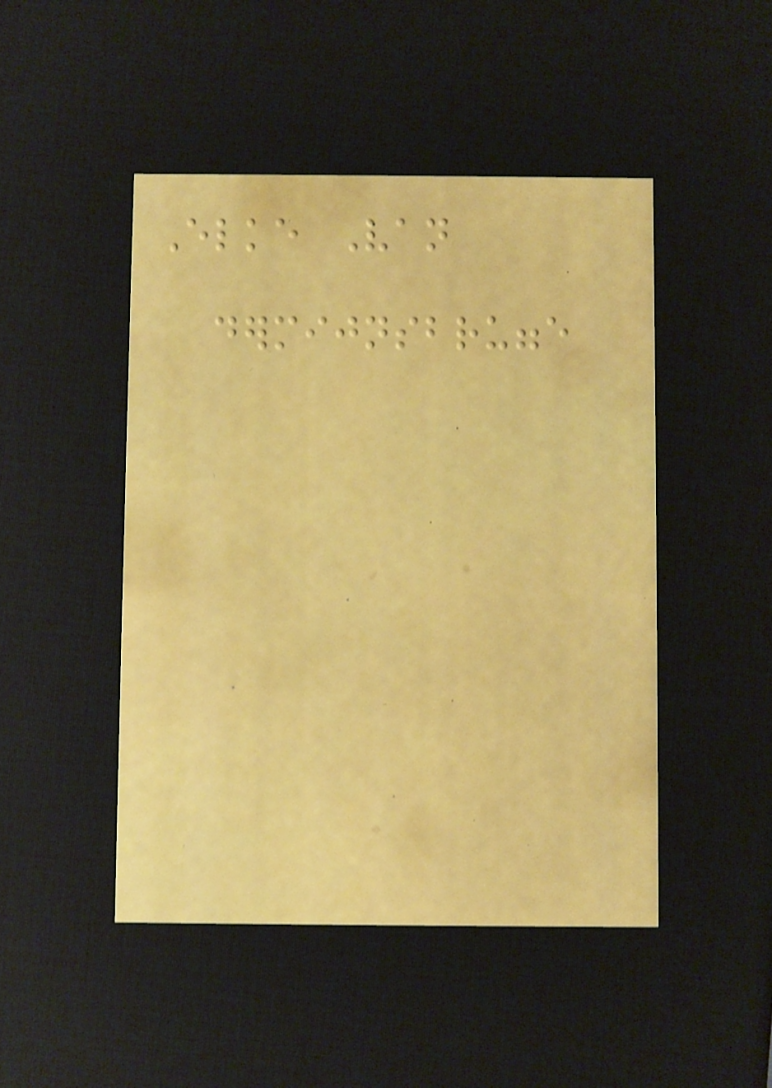Elke Van
dermijnsbrugge
